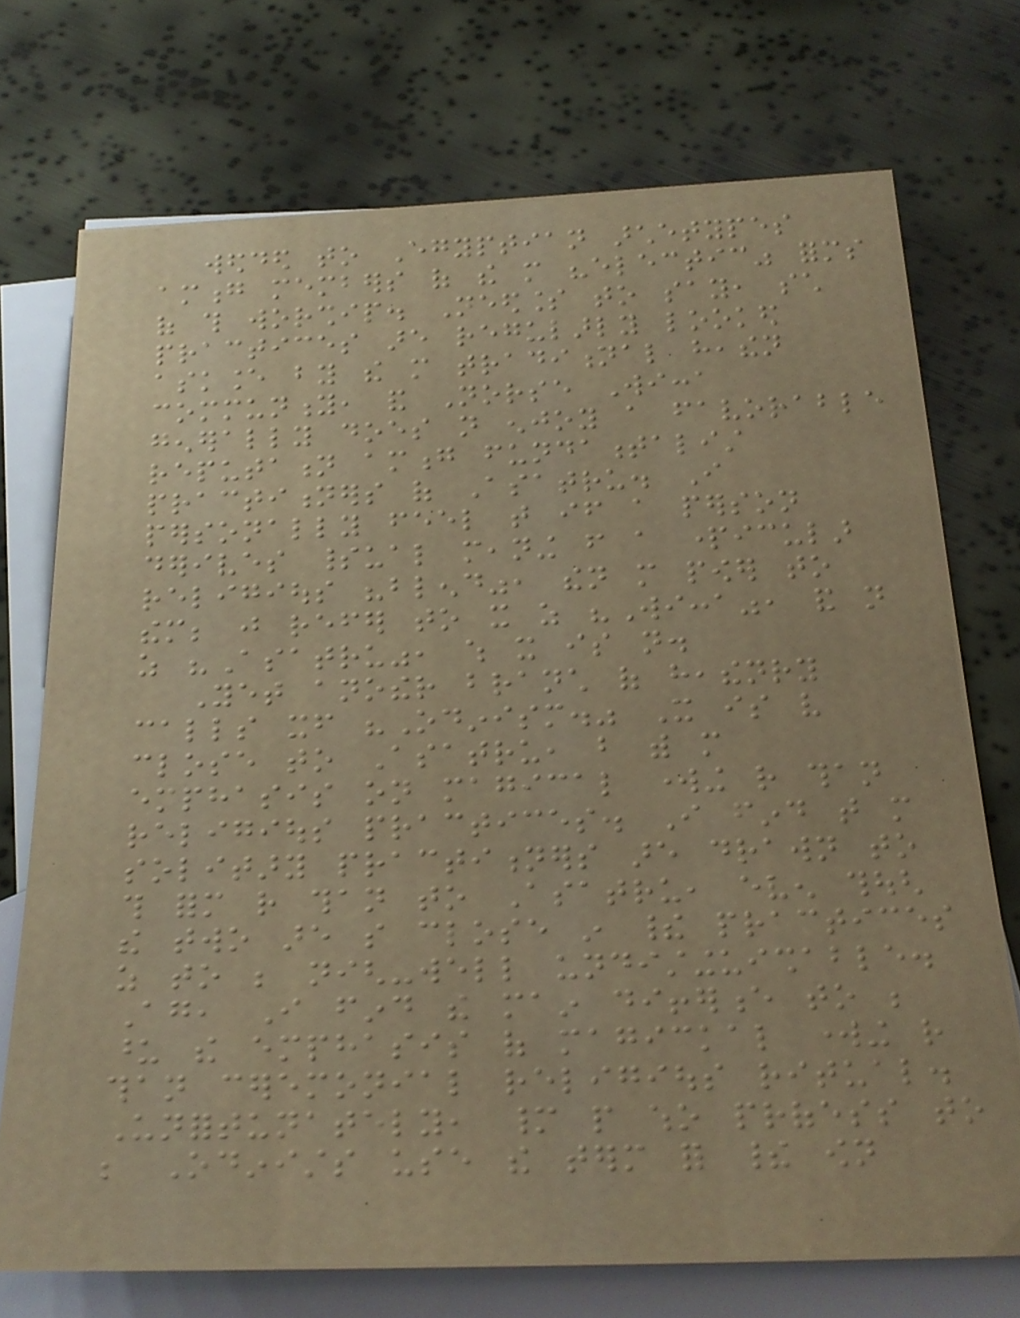wedded to Egyptian archetypes
among members of the more "electic" forms
of this worship. Needless to say, such
practices are regularly looked
askance by the more traditional heathen
community, and Norse Wicca
generally does not enjoy a favorable
reputation among fundamentalist
practitioners of Asatru. I
personally feel that if a person
derives spiritual meaning from a particular
religious "blend", then more power to
them; just refer to it as "Wicca", and not
as "Asatru", which it is not.
Yet another branch of heathenry
calls itself "Odinism." It is very
close to Asatru, but with more
emphasis on magical working rather than
religious practices. I find that more
solitary practitioners are drawn to
this form rather than to Asatru, even though
the two are so close in their practices
as to be nigh-well undistinguishable.
Again, I find the main difference to be
upon the emphasis of magickal working rather
than ceremonial religious ritual.
Unfortunately, many people who profess to
be Odinists use the term for their own
